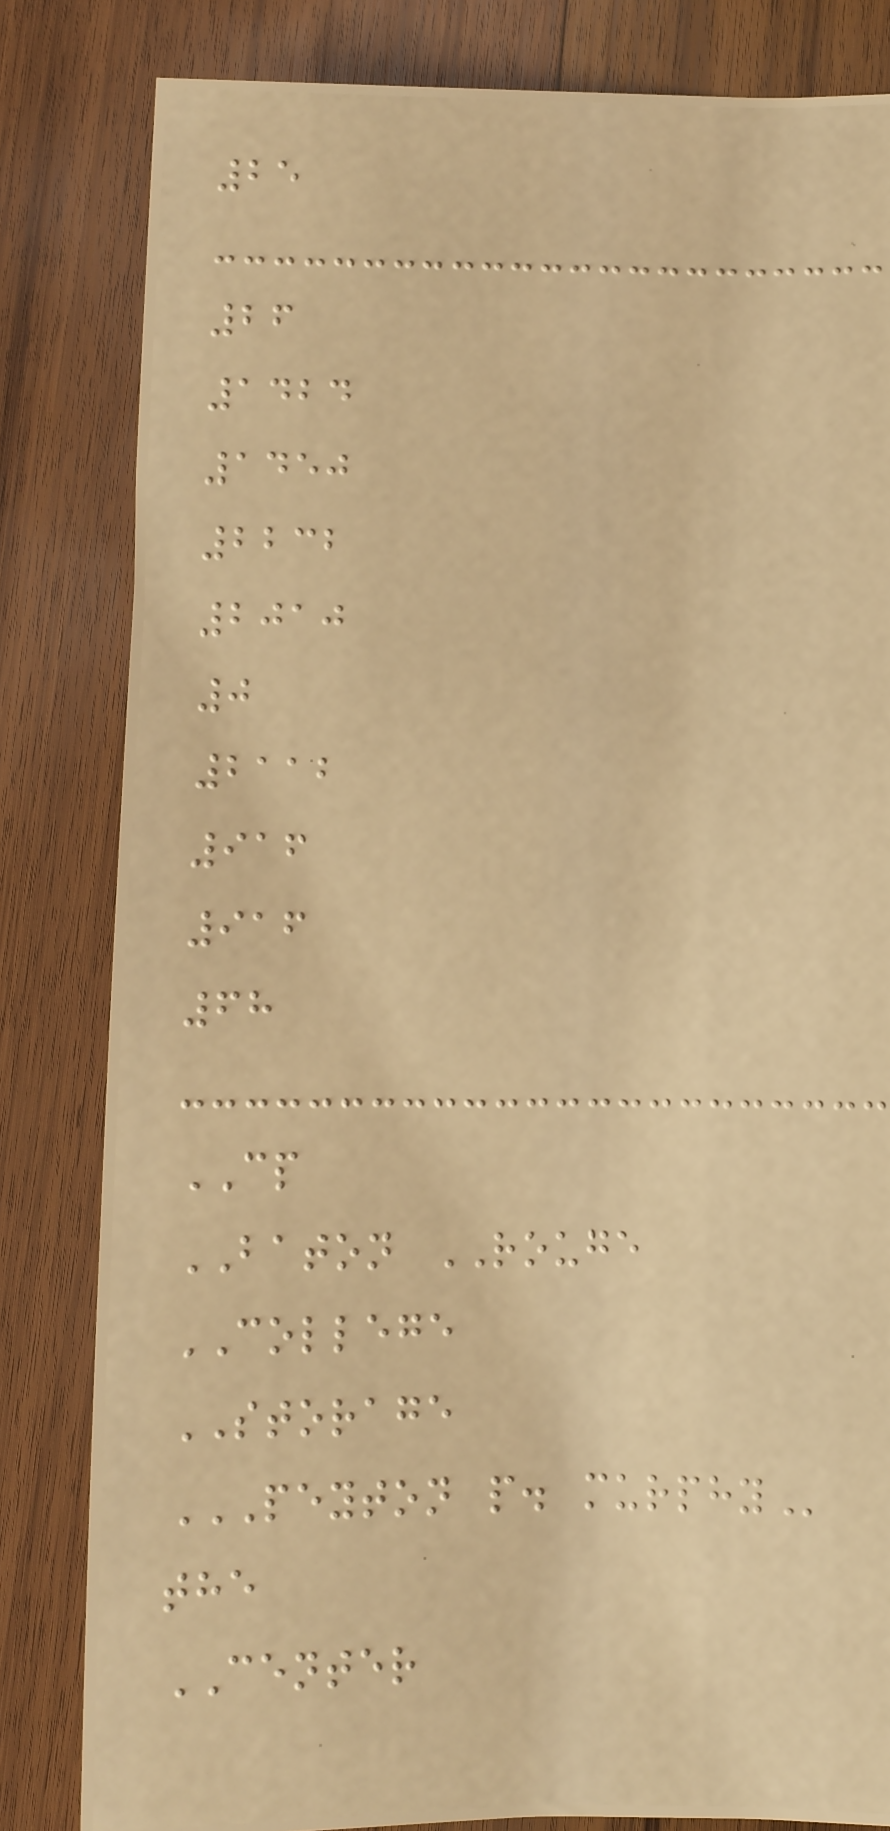25
26
1424
1450
2232
2010
0
2112
916
916
68
CP
BATON ROUGE
COLLEGE
STORAGE
PEYTON P. MURPHY
the
CENTER
